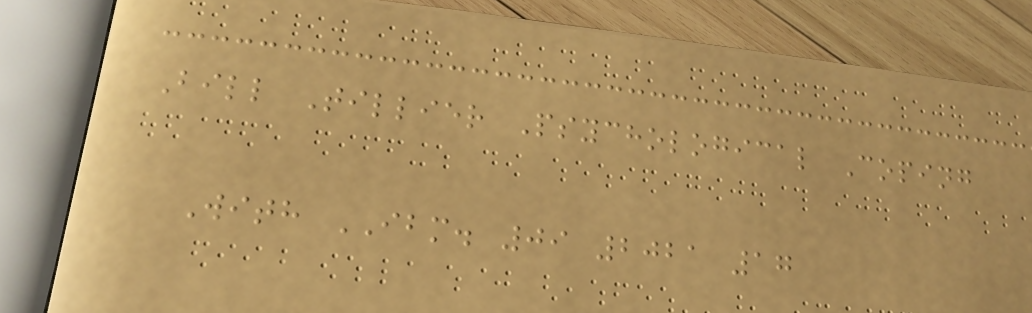Bill Tillier Psychological Coping
With IBM. 09 2021 17
